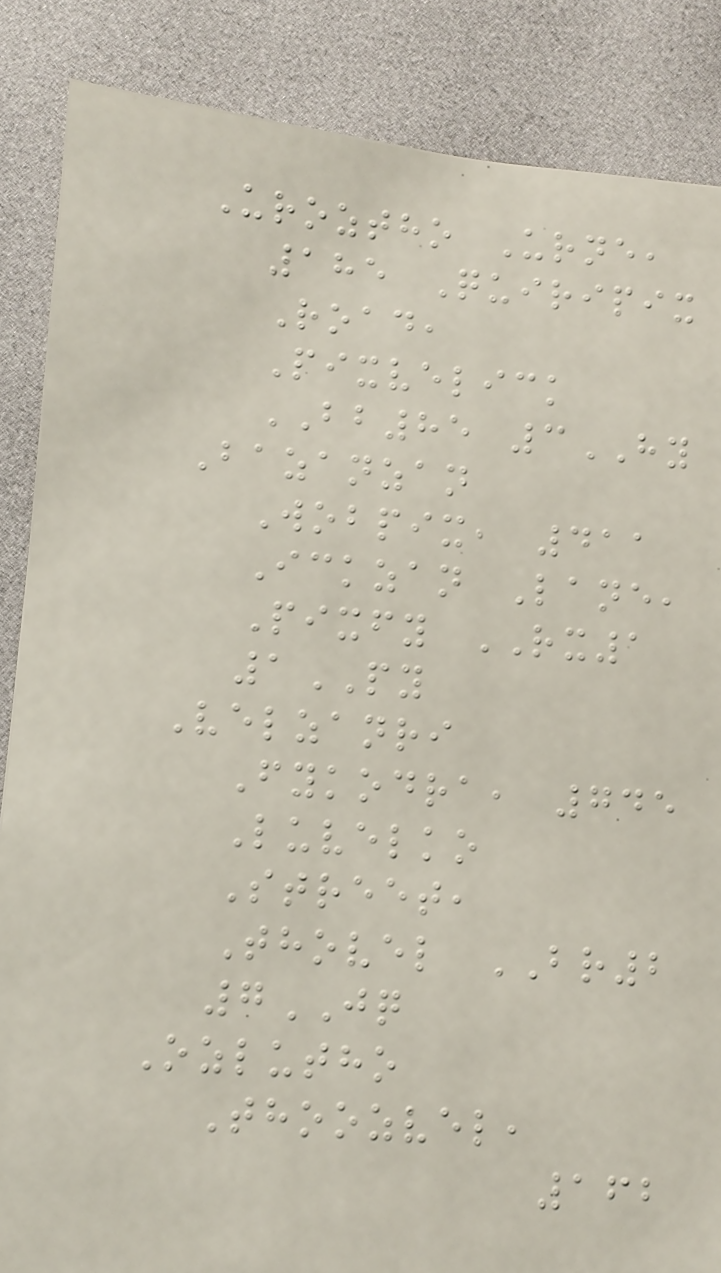Uroztho Urne,
185 Quiripix
Road,
Pixvelick
BB85 3HY
Bazanzan
Wobpix, 411
Ickzan Lane,
Pixfy RX1
1PY
Velzanri
Fykodra, 745
Luvelko
Street,
Thovel BR2
7JQ
Ozlutho
Thoozvel,
162
